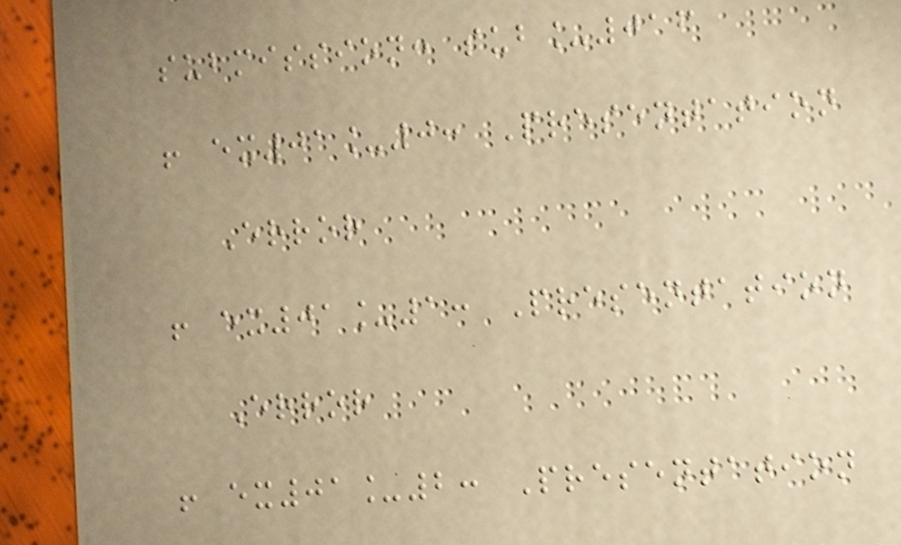submission: sub_016
! ex01_0: Presentation
Error
! ex01_1: Presentation
Error
! ex01_2: Presentation
